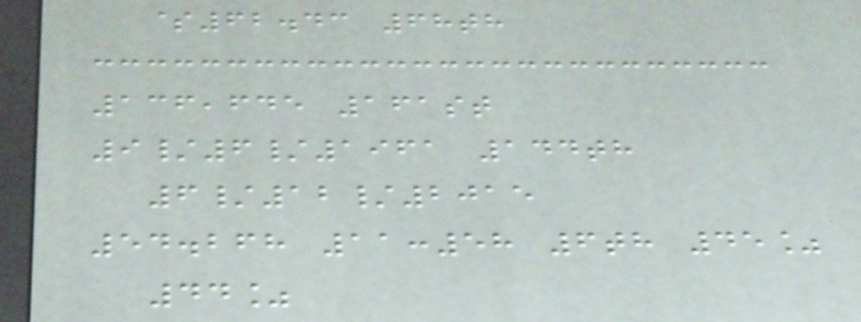$62.43 68th
136,645 161st
9/6/1961 144th
6/12/2015
54.268 11:58 6th 45%
44%
